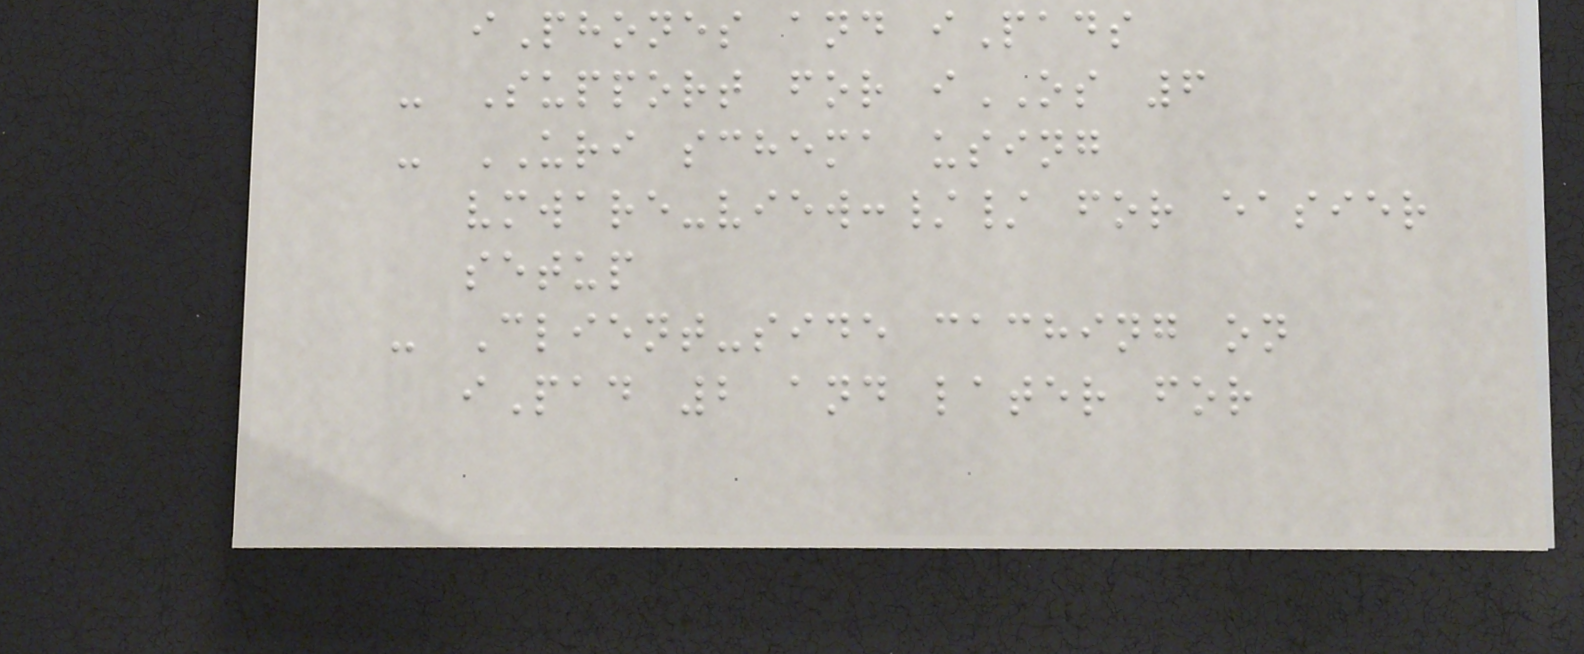iPhones and iPads
- Support for iOS 6
- URI schema using
vmware-view:// for easier
setup
- Client-side caching on
iPad 2 and later for
